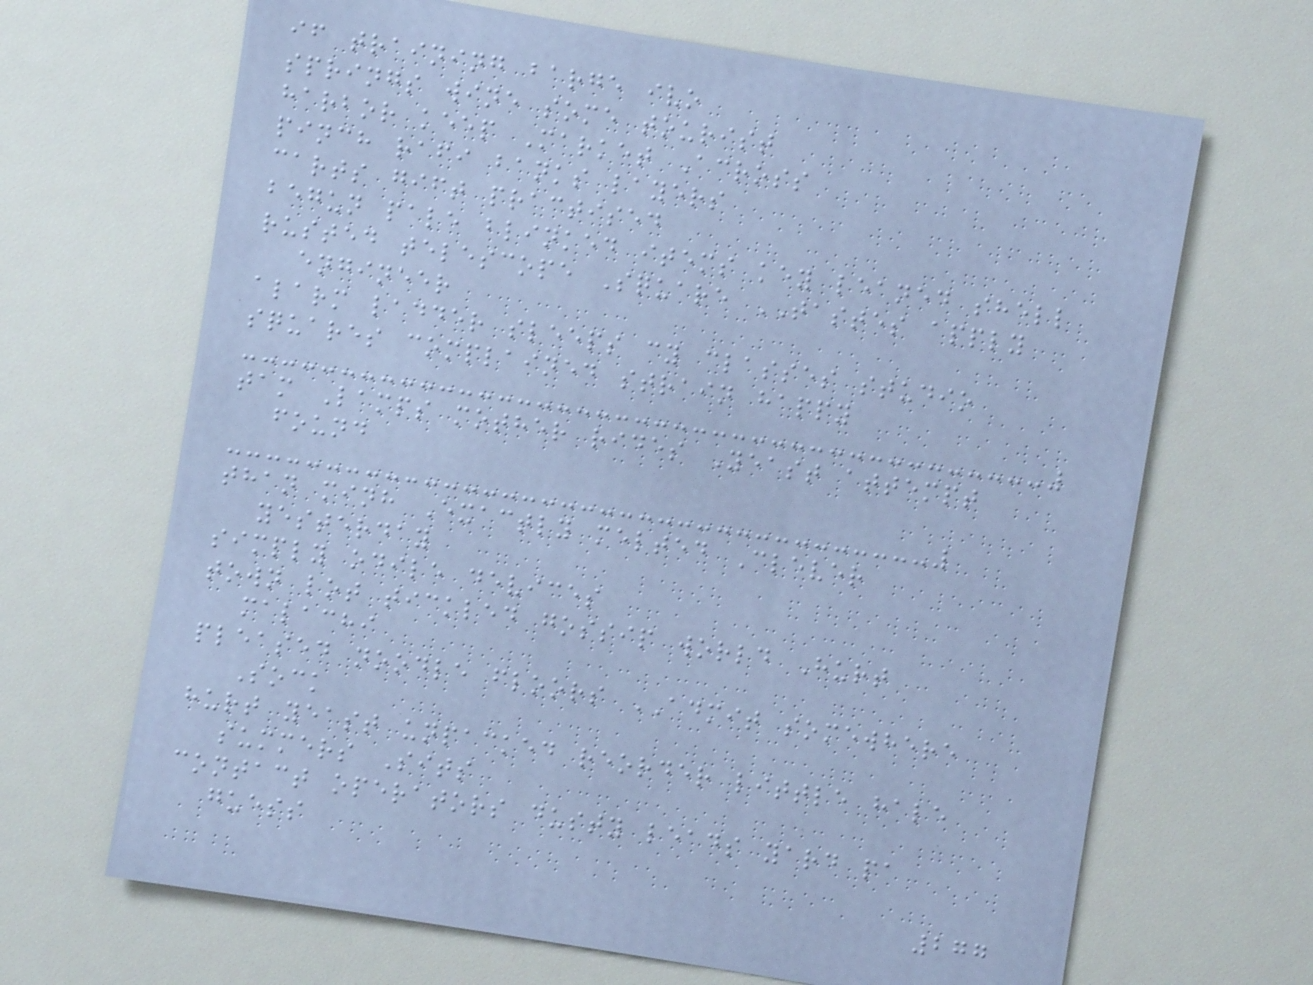if training barge ivo
springs wine some tourist
harbor keep Market Across
pinch rafi banks layers
carts gift practised
begun pale blinked items key leaned shell
rusted telescope Square TASTES apply
engineer
alarm ladder sleeps cy classes studio
squares complained strain happy
tam Lamps mother rides Yeast attempt
found
than minh Exactly melted Clever
yesterday
simply odile devices
town lot tickled gossip world Hurt
malachi
pleased noodle floors ADMIT somewhere
Sock
hurt yeast unpacked reorder little hale
summers Sits
contact operators dusty leads yard pa
guess
277
